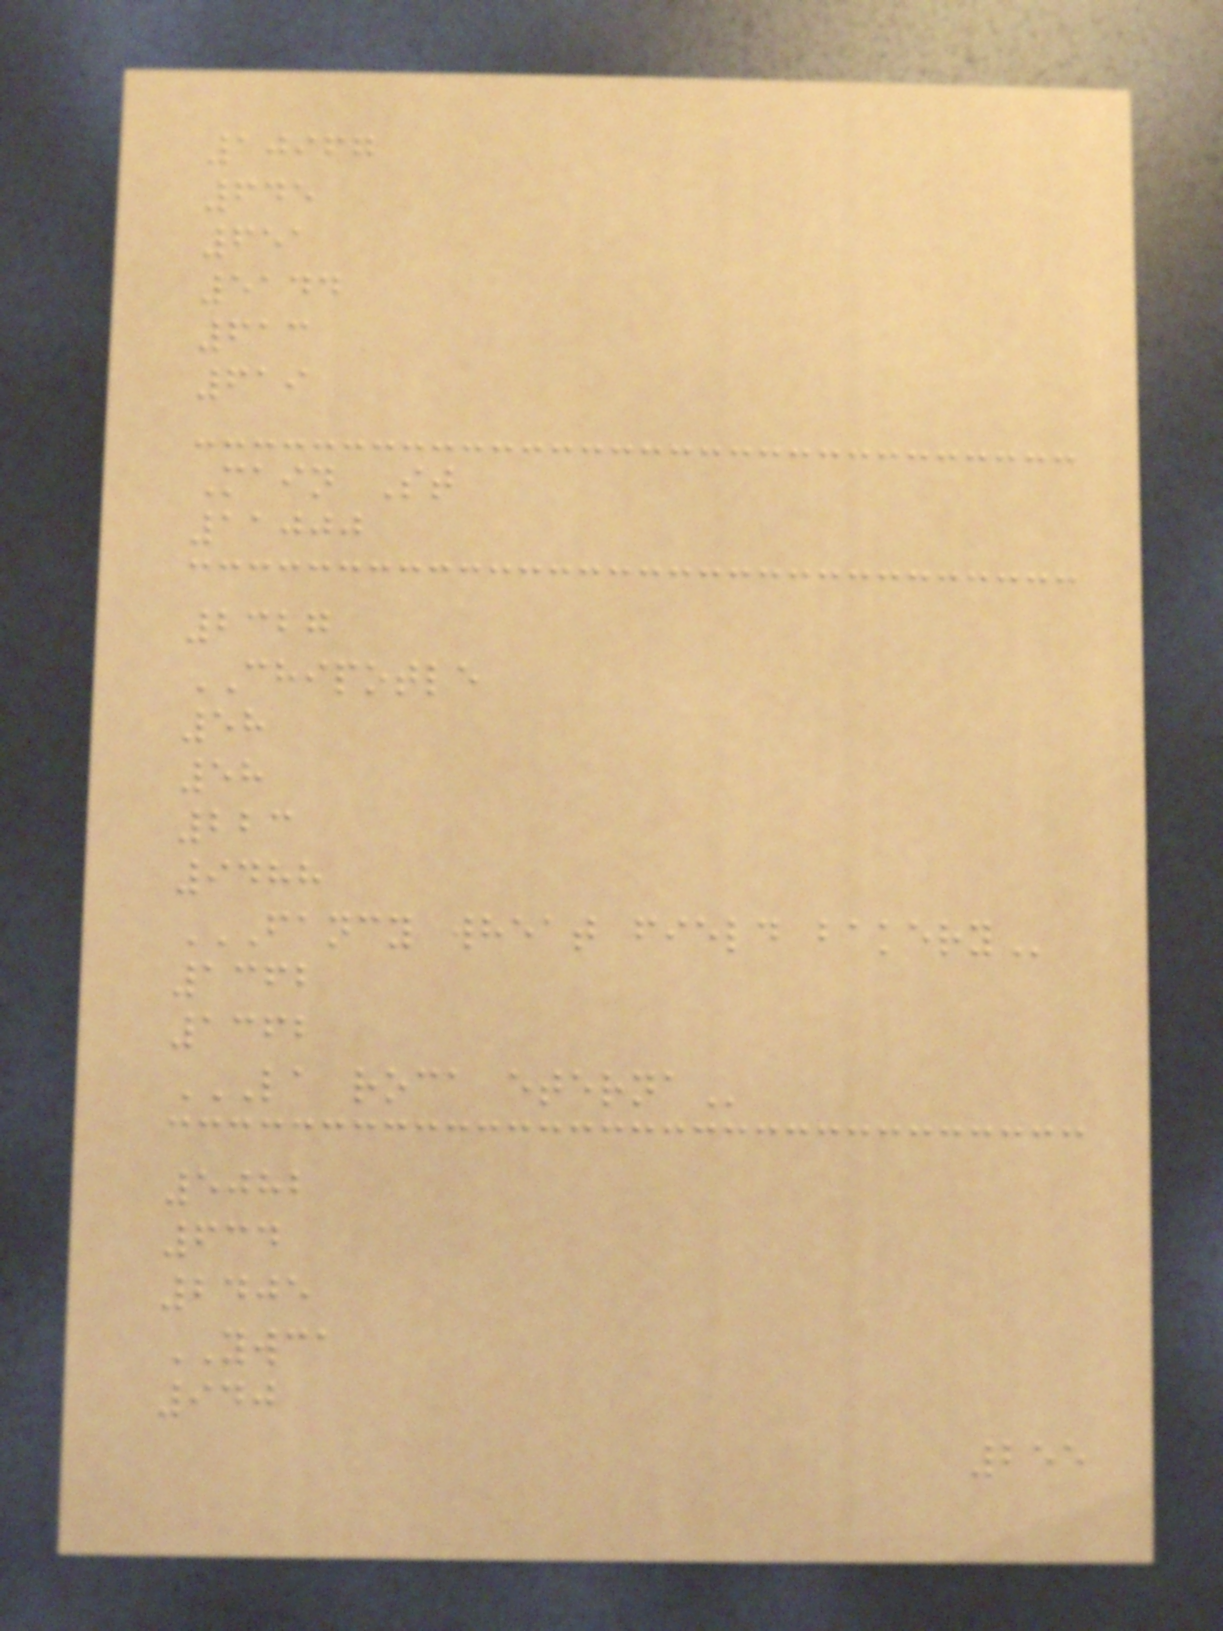10967
645
651
5144
613
619
Main St
11000
2327
CHIPOTLE
58
58
223
9488
FANCY WHEAT FIELD BAKERY
1362
1362
LA ROCA ETERNA
5082
634
2405
YWCA
940
255
